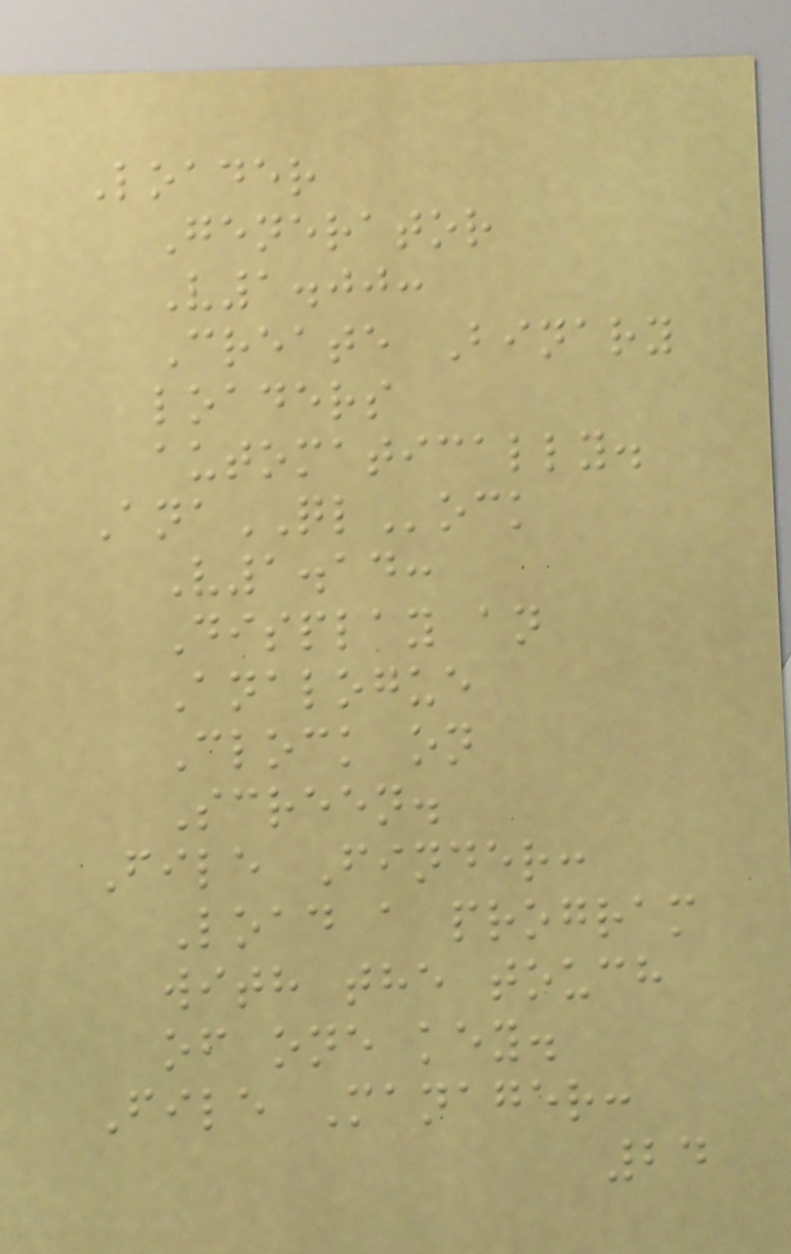Loader
Generator
V1.00:
Create Binary
loaders
automatically.
AnaQLock
V1.14:
Display an
Analogue
Clock on
Screen.
File Finder:
Load a program
with the touch
of one key.
File Manager:
24
